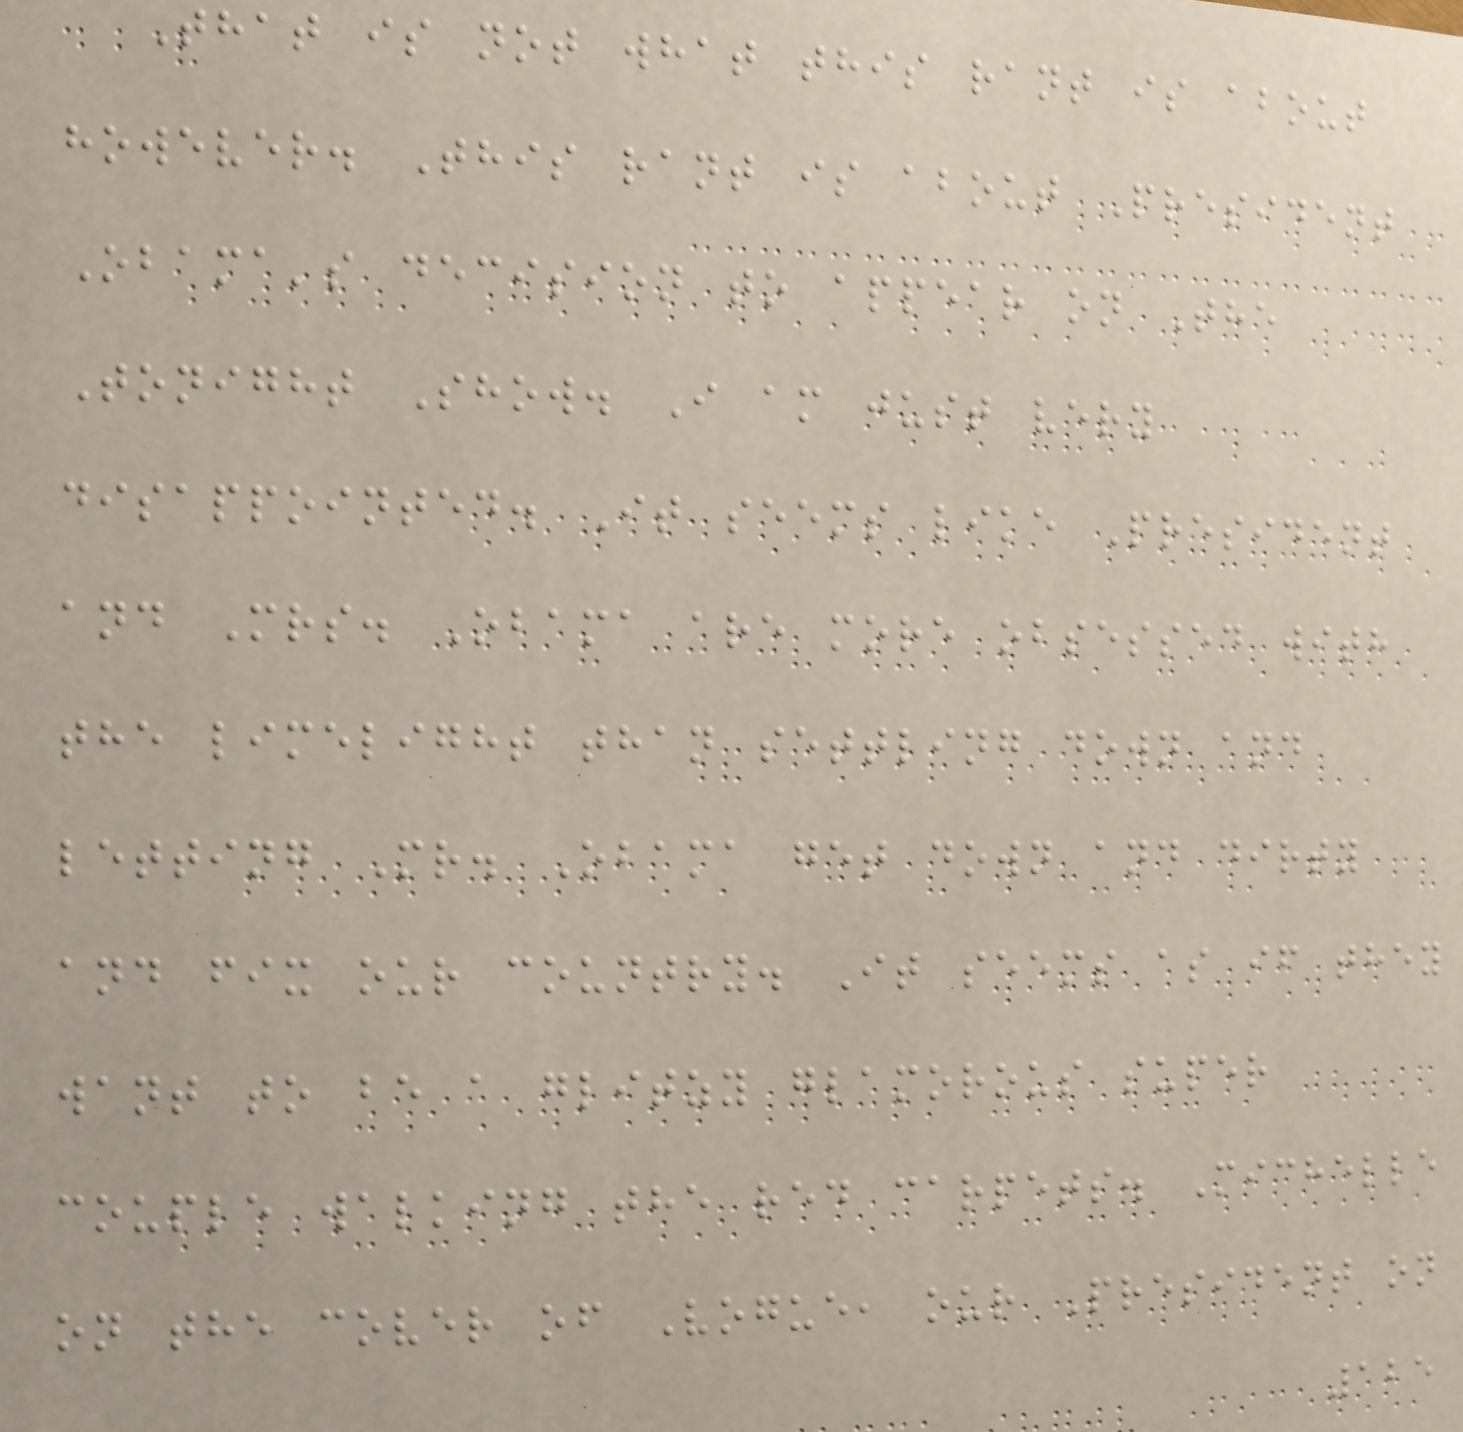That is not what this rant is about
however. This rant is about President
Obama's decision to appear on The
Tonight Show. I am just very
disappointed. It seems like President
and Mrs. Obama are more obsessed with
the limelight than settling down and
letting Mr. Obama get down and dirty
and fix our country. It seems as if they
want to be a glitzy glamorous super
couple walking the red carpets. Michelle
on the cover of Vogue, our President on
125
